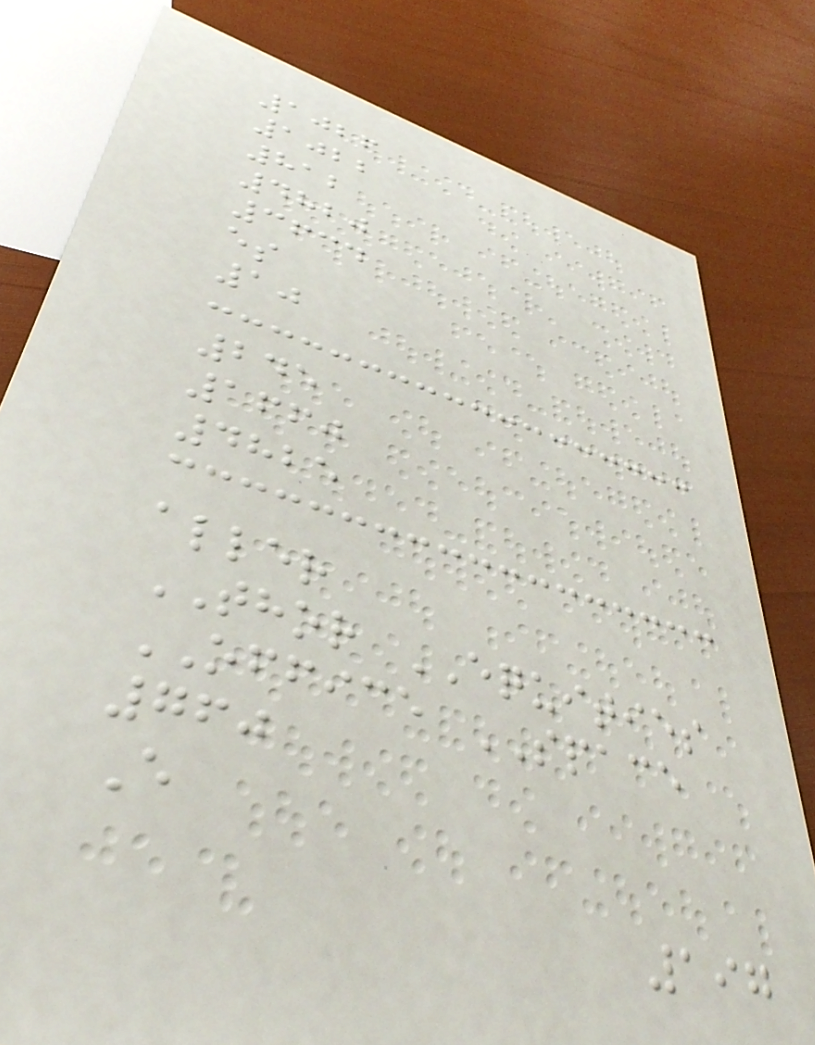1026
1022
812
4820
3634
es
10
245
1660
4825
aller
THOR EQUITIES
OFFICE SPACE
760
E
197
